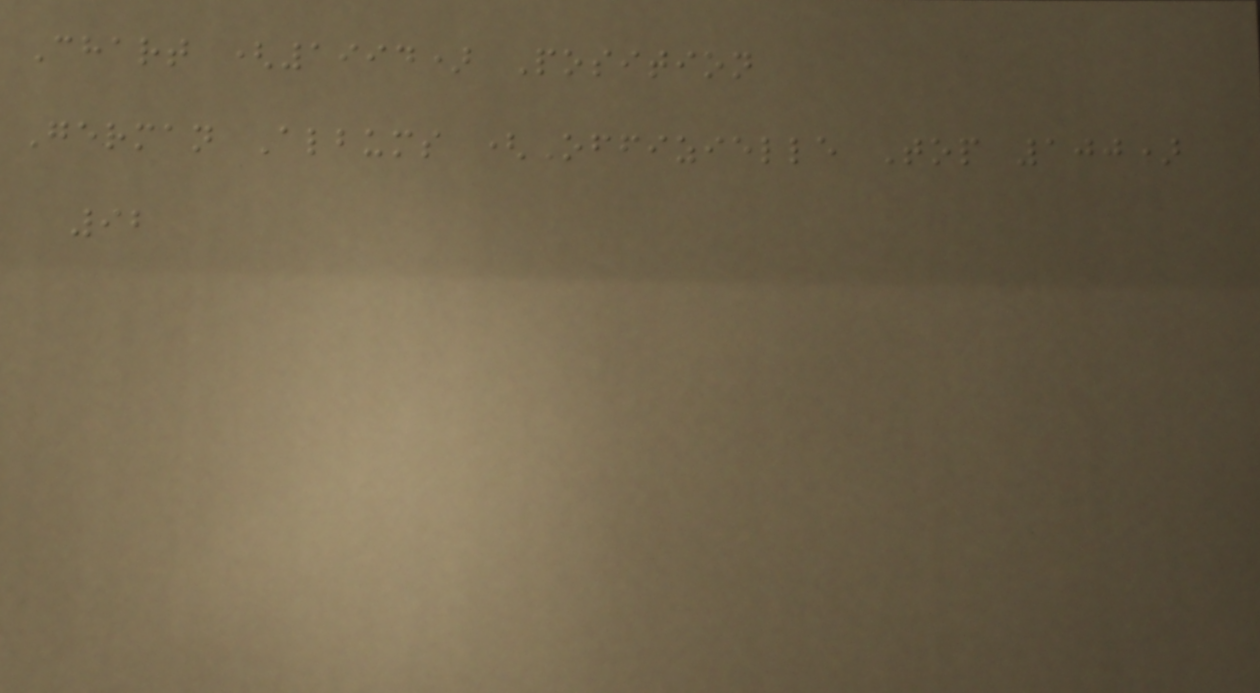Chart (1994) Position
German Albums (Offizielle Top 100)
92
